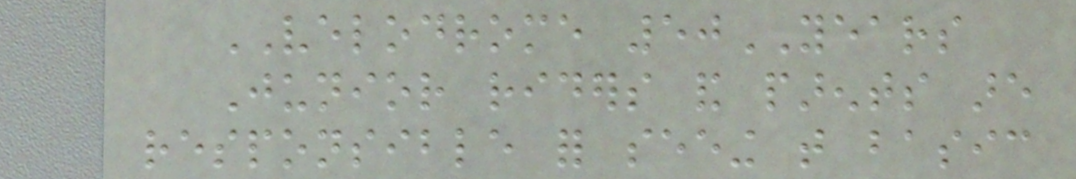VELODROME 50YEARS
Junior riders and parents are
responsible for seeing that basic
